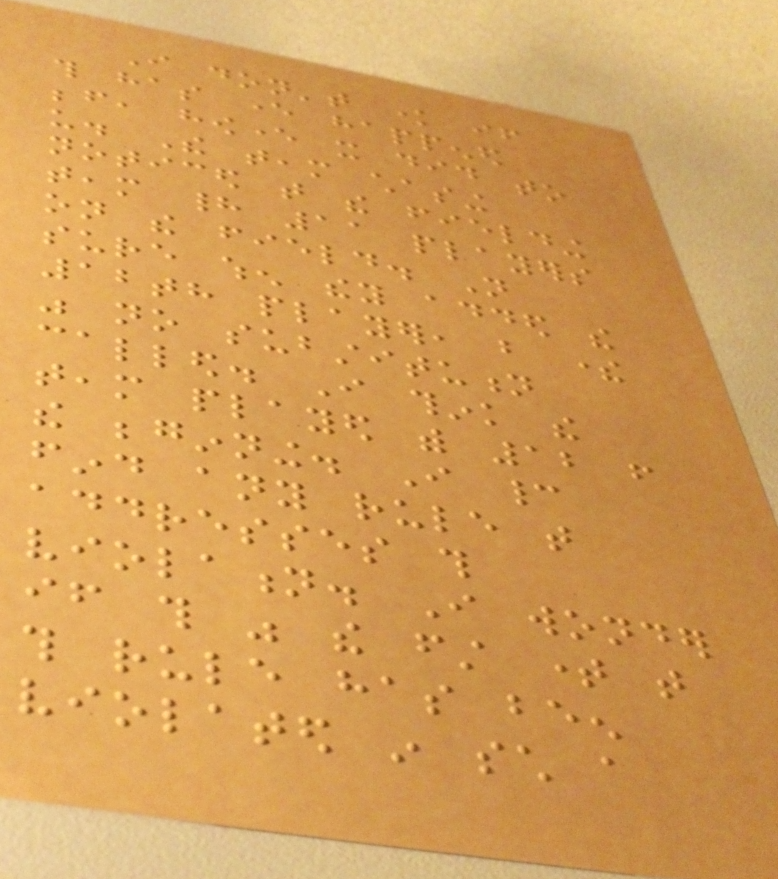I don't know if
this has ever happened
before, however it did to
us. The team chasing
noticed that the fielding
team had 11 players
on the field. Not
sure when they added the
12th player, but there
was no substitution
called. I think the
team played with 12 from
the beginning. I cannot
find any rule that
addresses this
violation. I wonder
if this was the first time that
this rule has been
violated in such a
